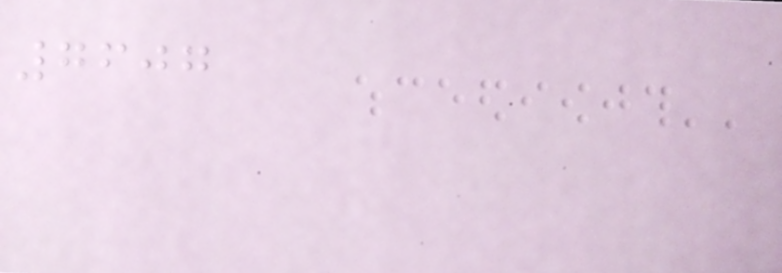7607
